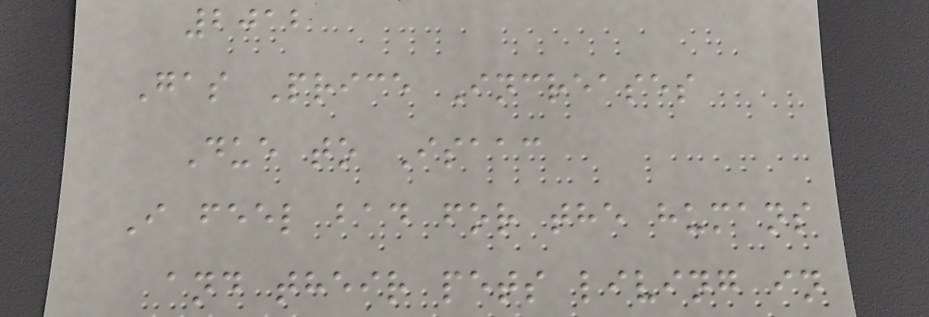2012
Gas Price Increases
Due to Isaac
I feel bad for the humans
and their pets living in
